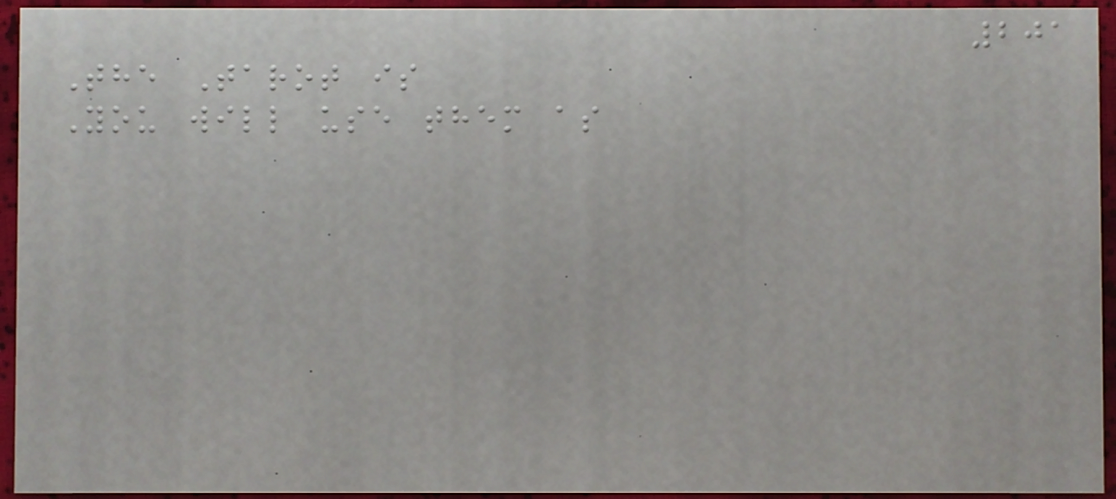201
The Tarot is
You will use them as
